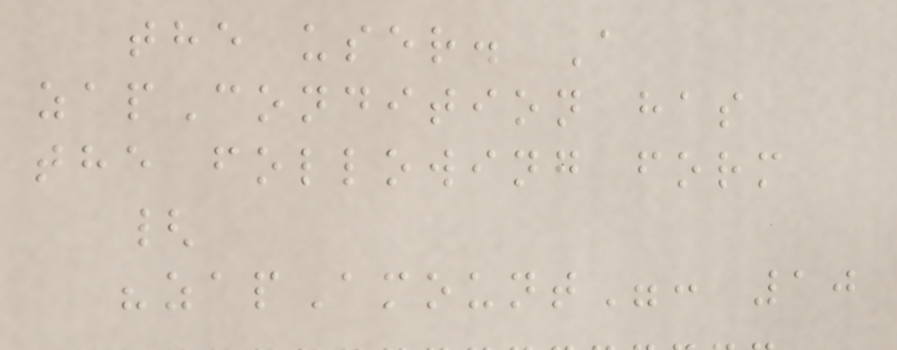the user. A
zapCondition has
the following form
{
"zapAmount": 10
